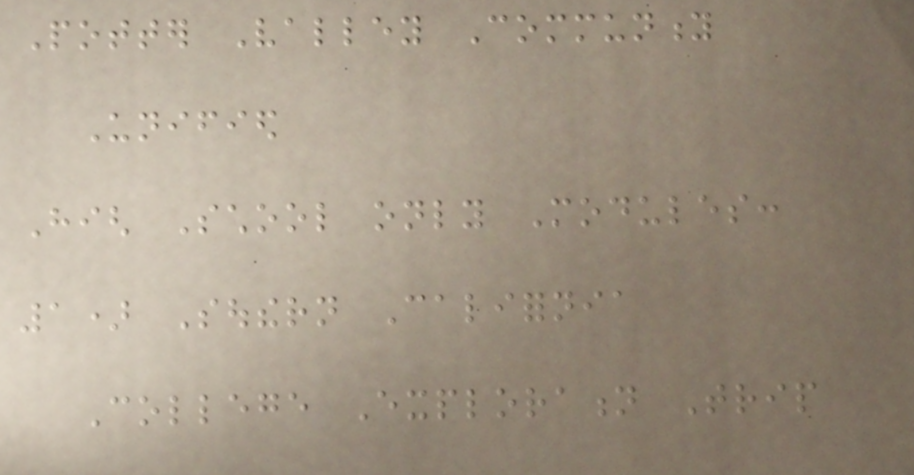Potter Valley Community
Unified
High School only Modules:
1) Southern California
College Exploration Trip
